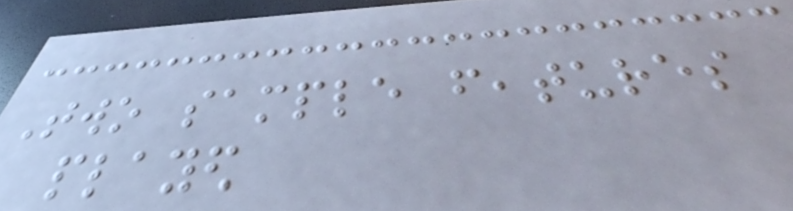Two sample features
played
